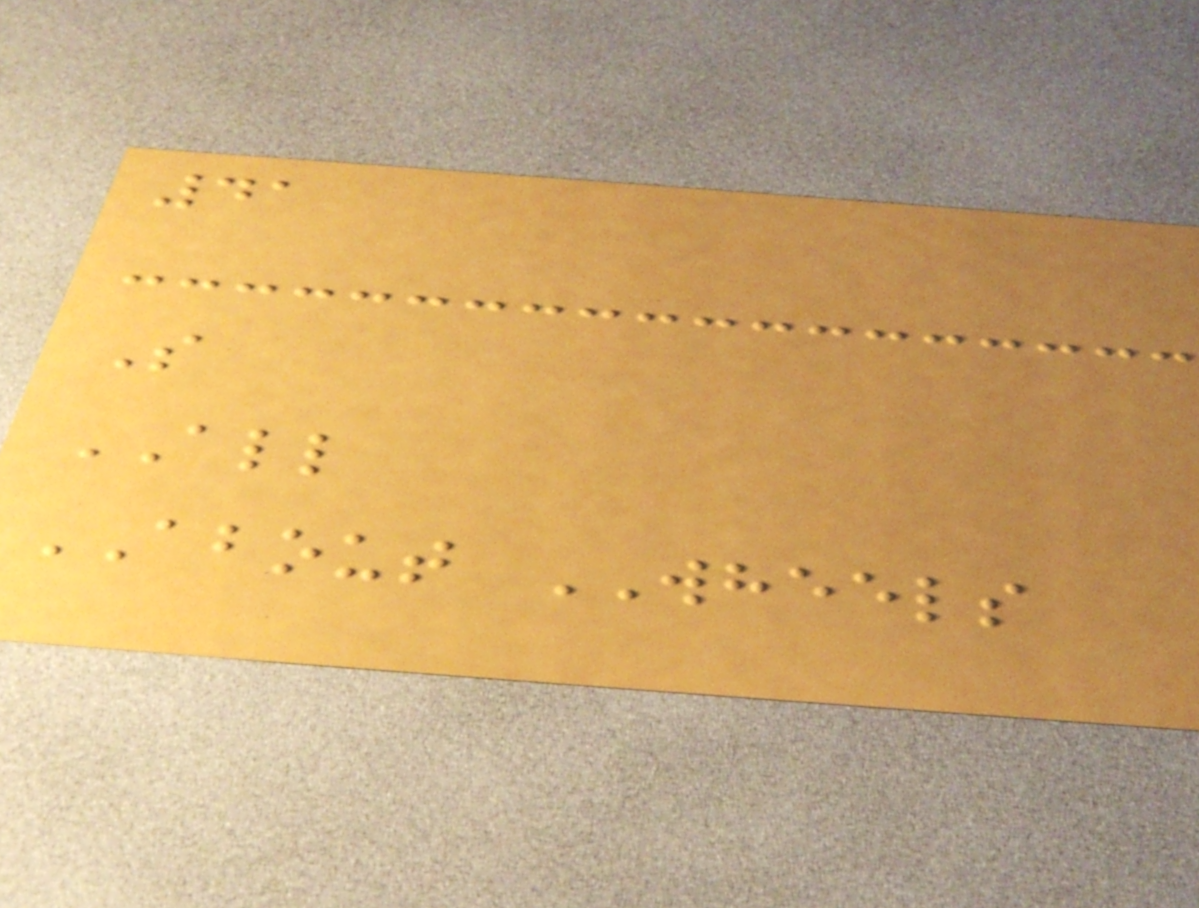41
S
ALL
ABOUT WHEELS
